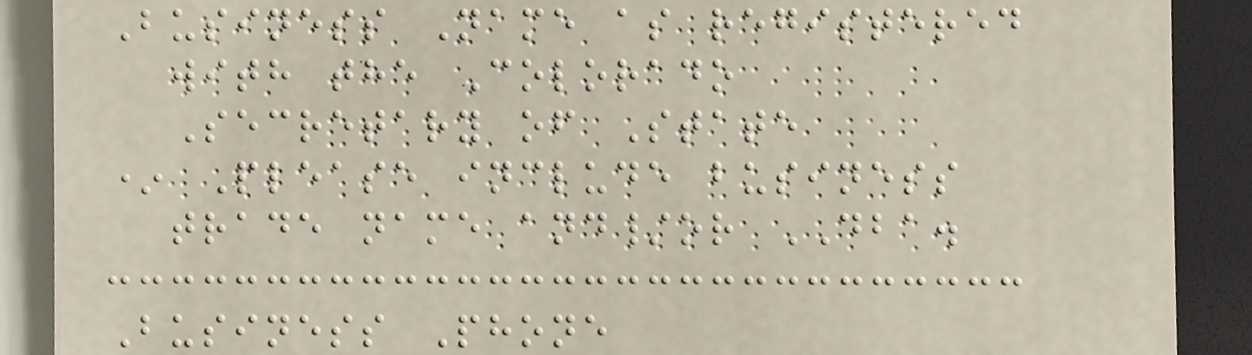Business Name as registered
with the Colorado
Secretary of State
* Please include business
trade name and/or DBA.
Business Phone
